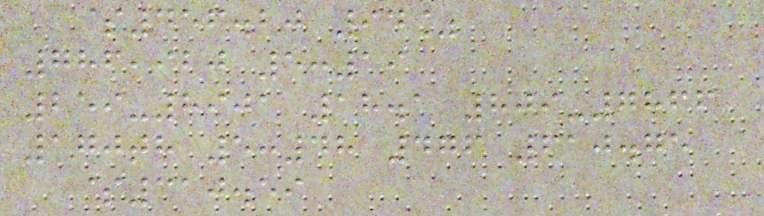$456.20 94%
786,920 5:19
259-8901 18.1 809-7866
170th 5:48 476 610.75
$310.59
